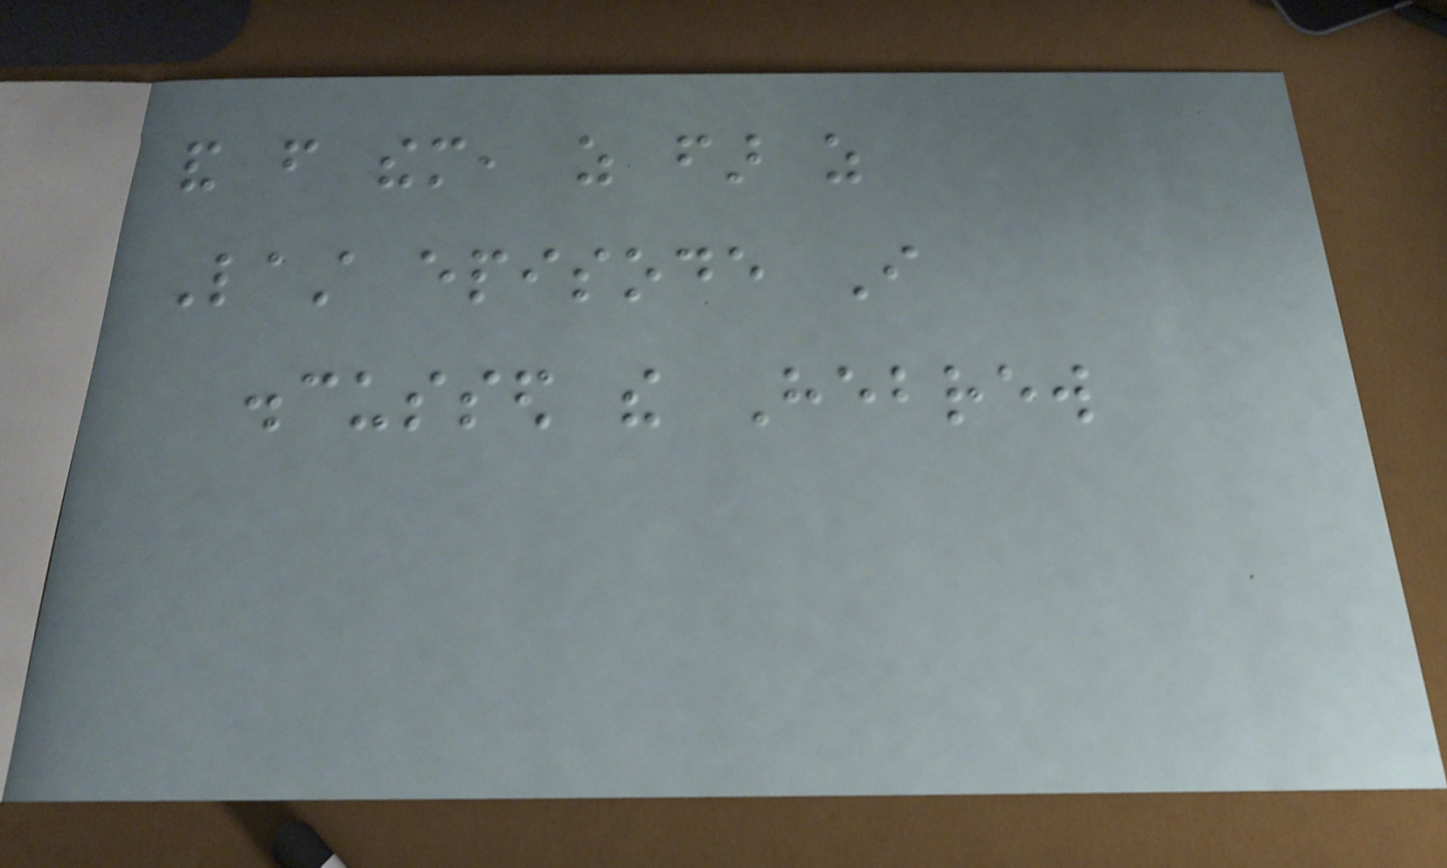and from them, as far as
Last episode I
discussed the Hebrew
